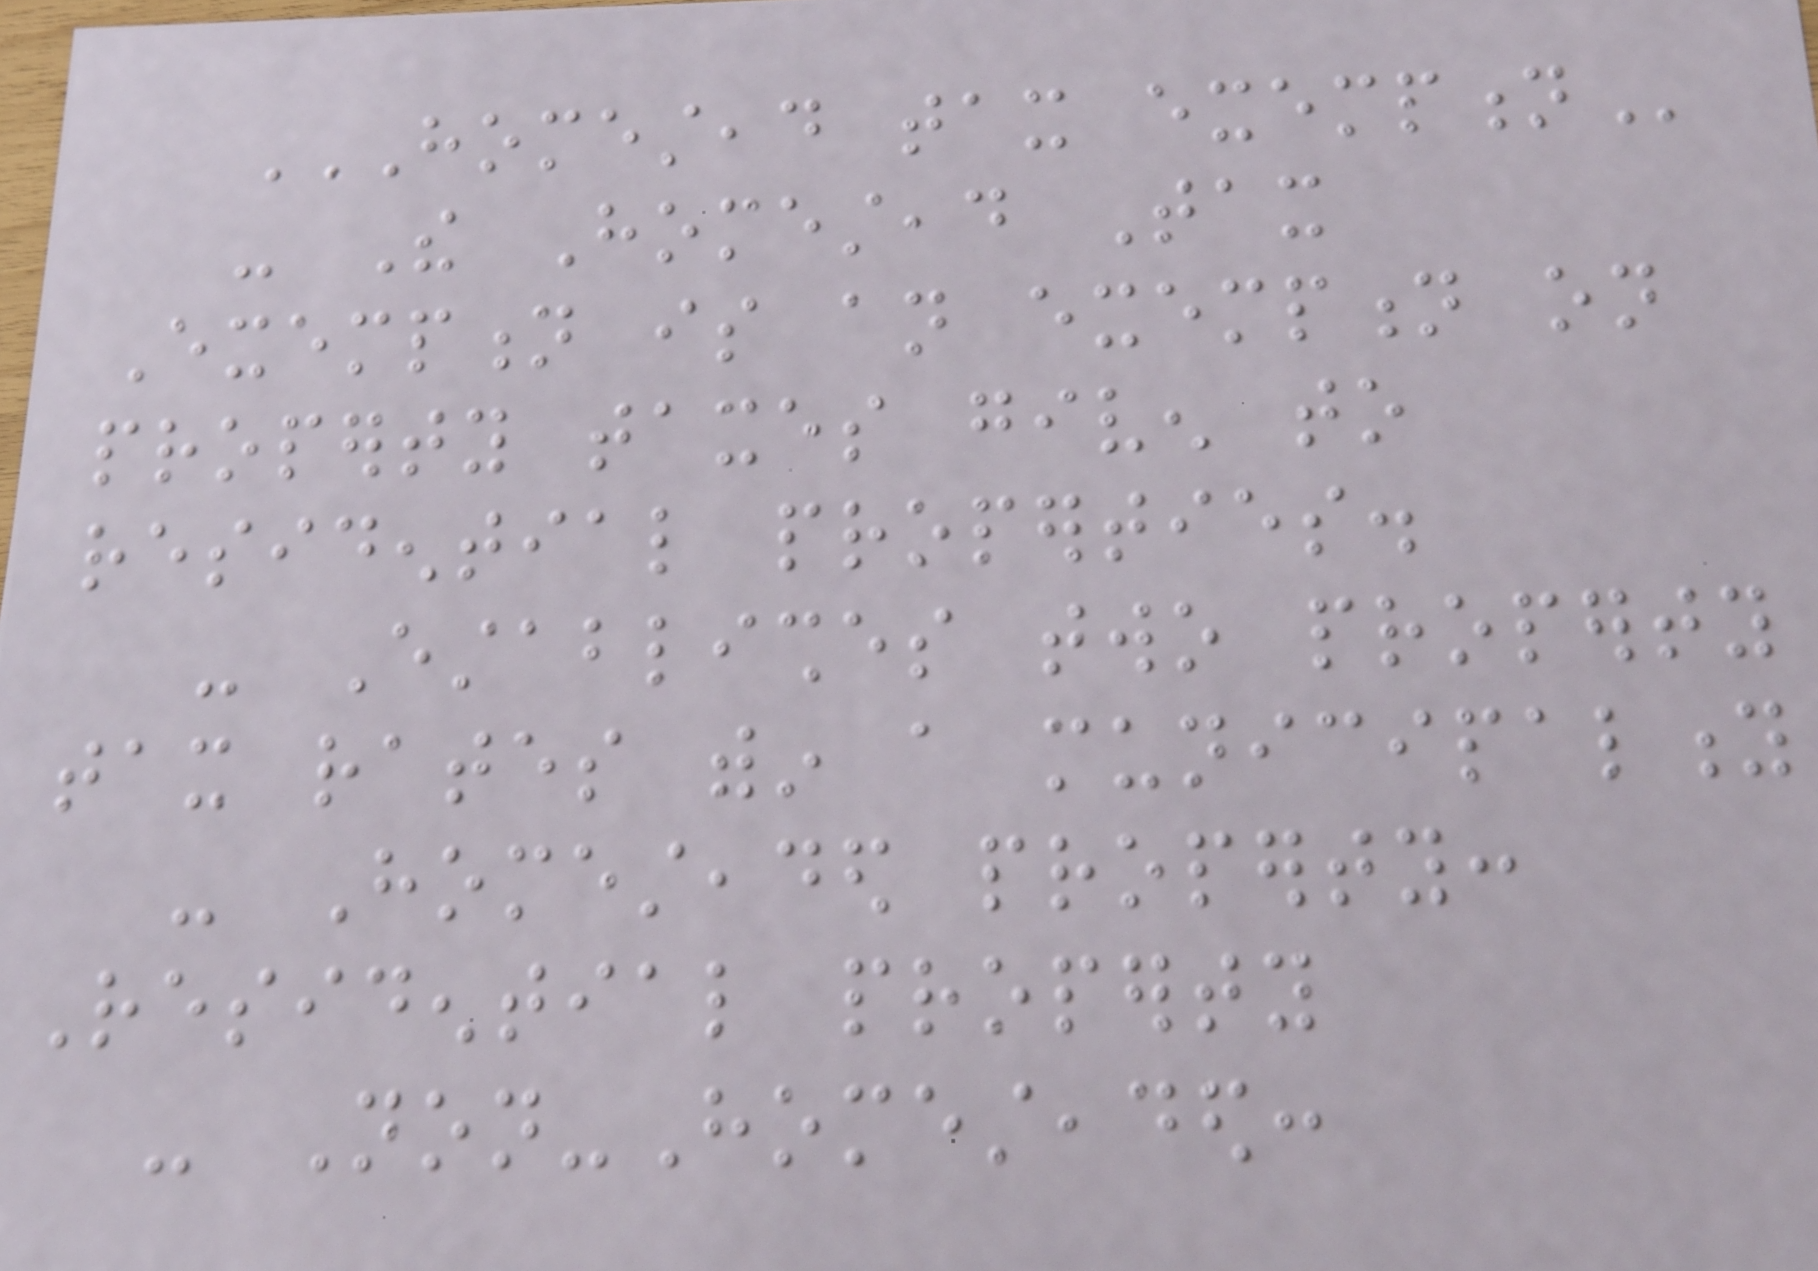HOMESTEAD TAX EXEMPTION
- The Homestead Tax
Exemption is an exemption on
property taxes given to
residential properties.
- Establishes two property
tax rates within a municipality
- Homesteaded property:
Residential property
- Non-Homesteaded:
